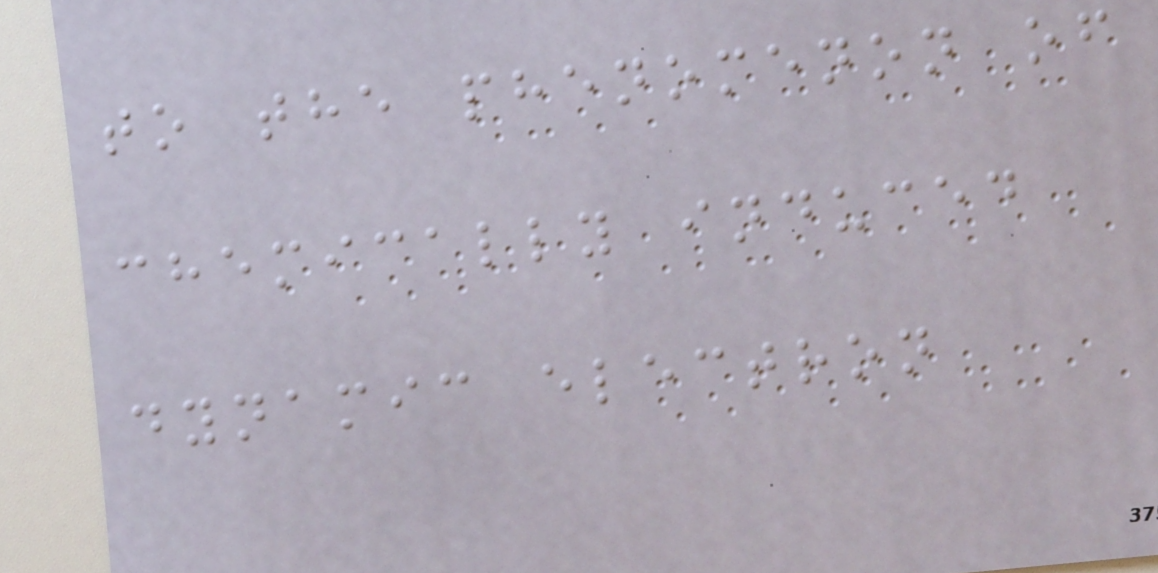to the phenomenon of
chemically induced
dynamic electron
